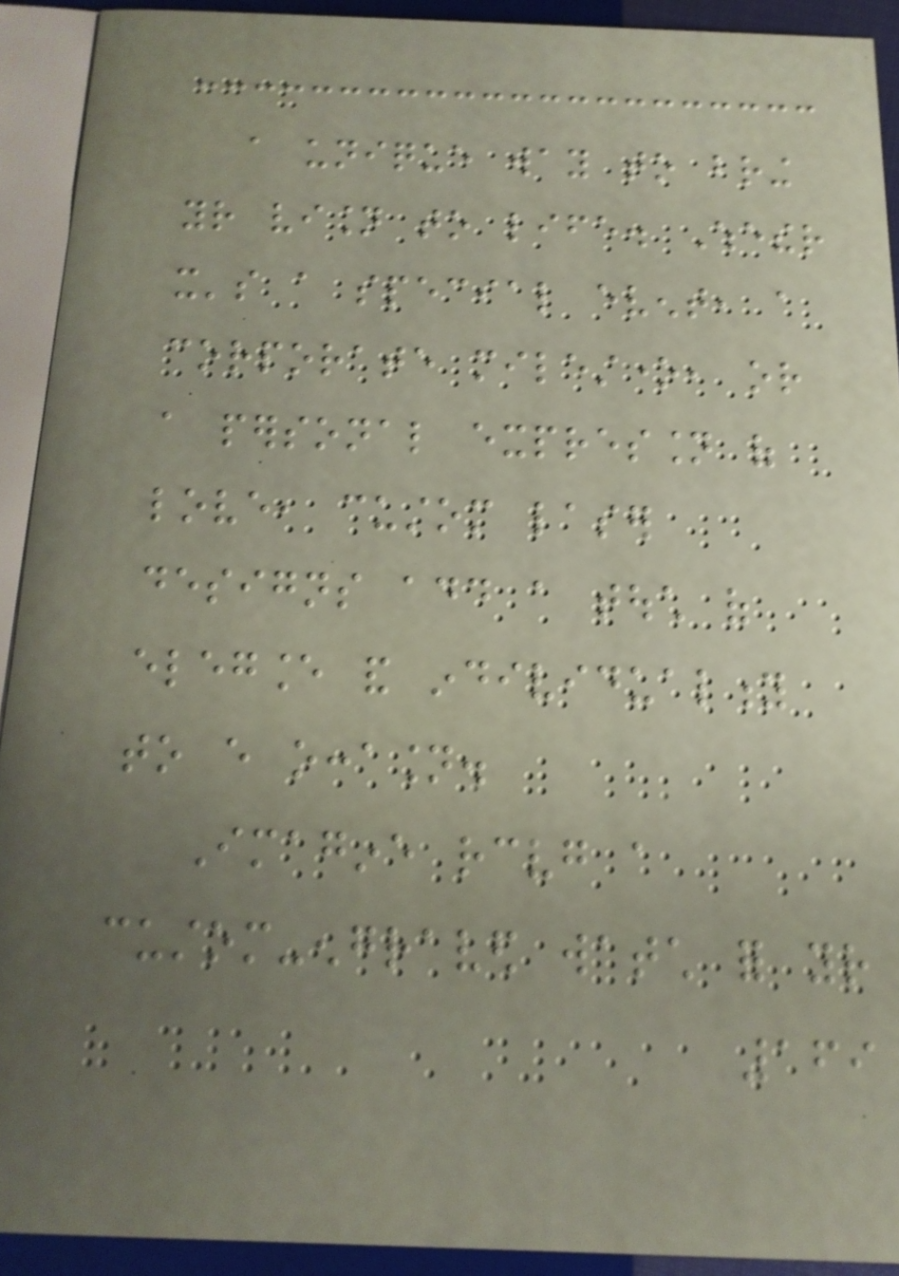a unique way to bring
your vision to life. Whether
it's a special event, a
corporate milestone, or
a personal expression of
love, custom laser
designs add a touch of
elegance and individuality
to every occasion.
Imagine receiving a
custom-engraved watch for your
169
